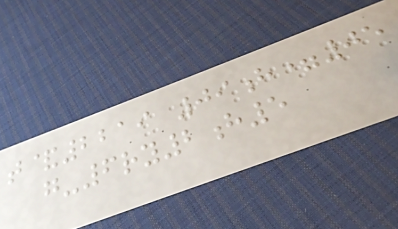t&2219 09h=05
g-6ry2h5
